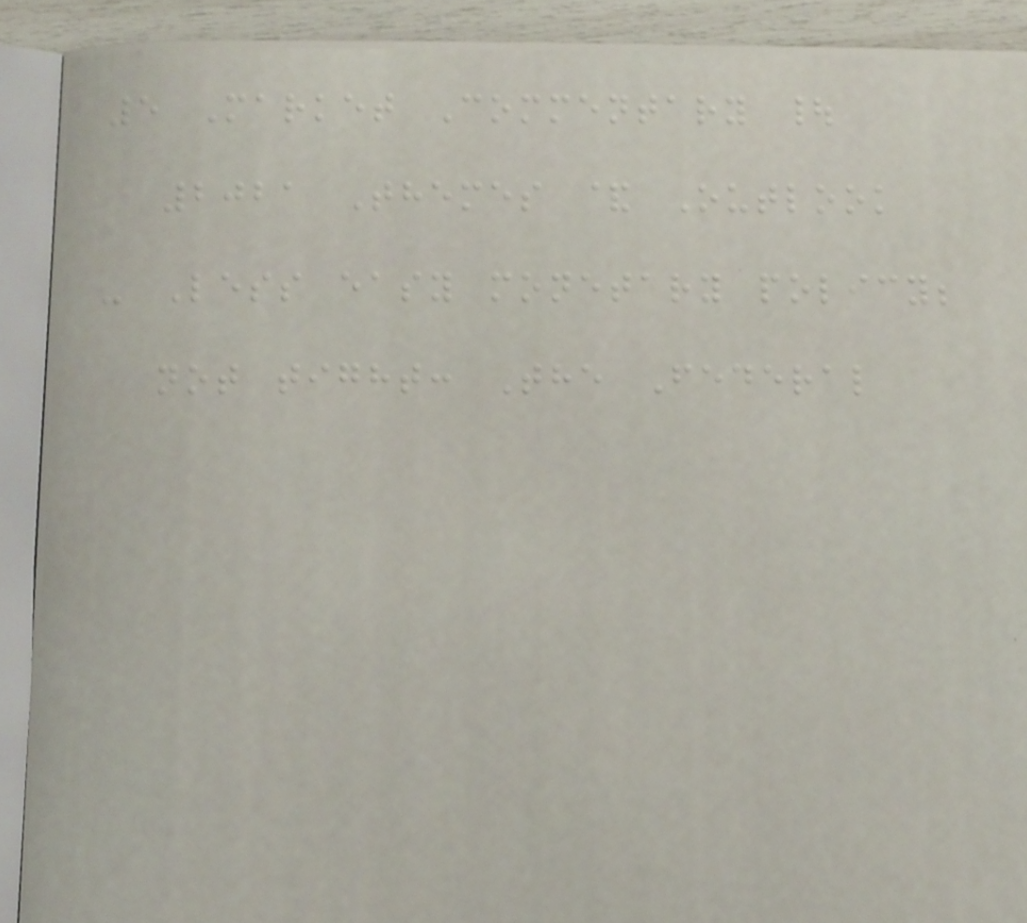5 Market Commentary |
2021 Themes & Outlook
- Less easy monetary policy;
not tight: The Federal
